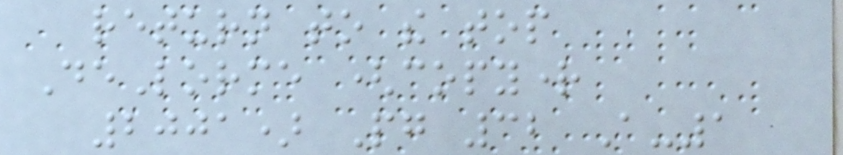return to the top
DeLorme (copyright
2001) Pg 32 A-1
